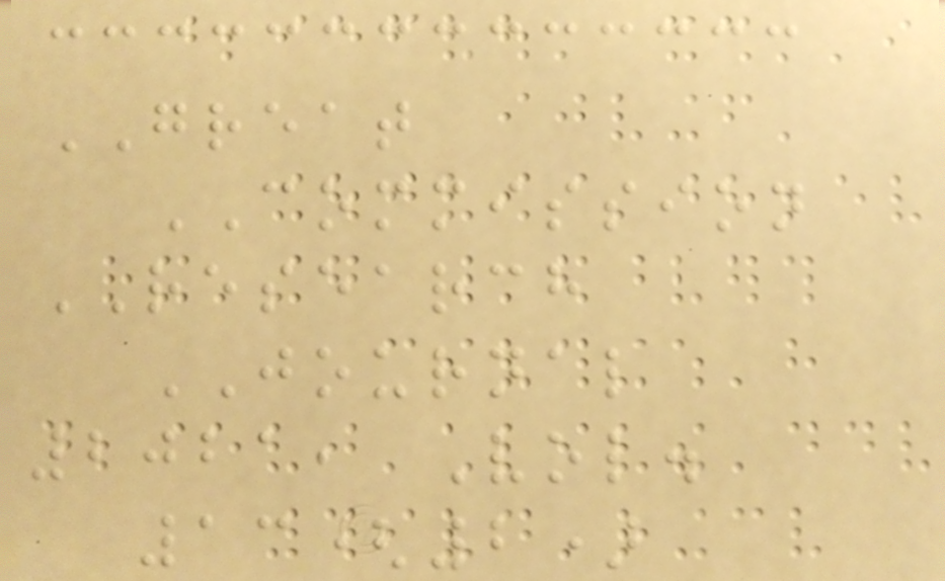GREAT
COMMISSION
RESEARCH
JOURNAL
2021, Vol.
13(2)
